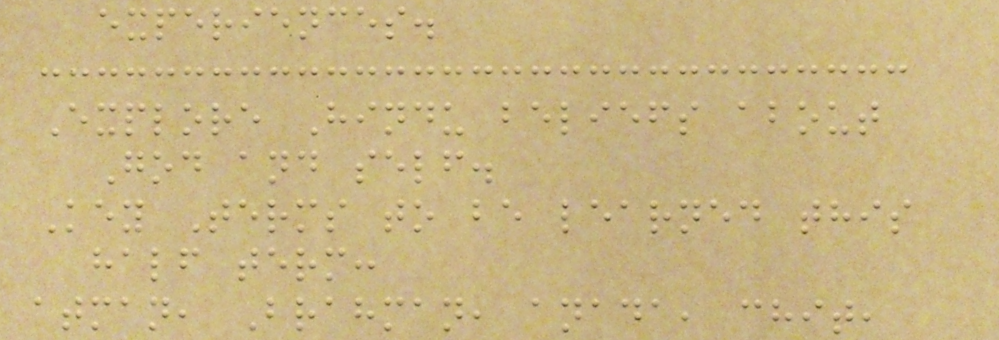experiences.
Explore Hindu beliefs about
God and self.
Key Terms to be learned this
half term:
atman, Brahman, anada, chit,
